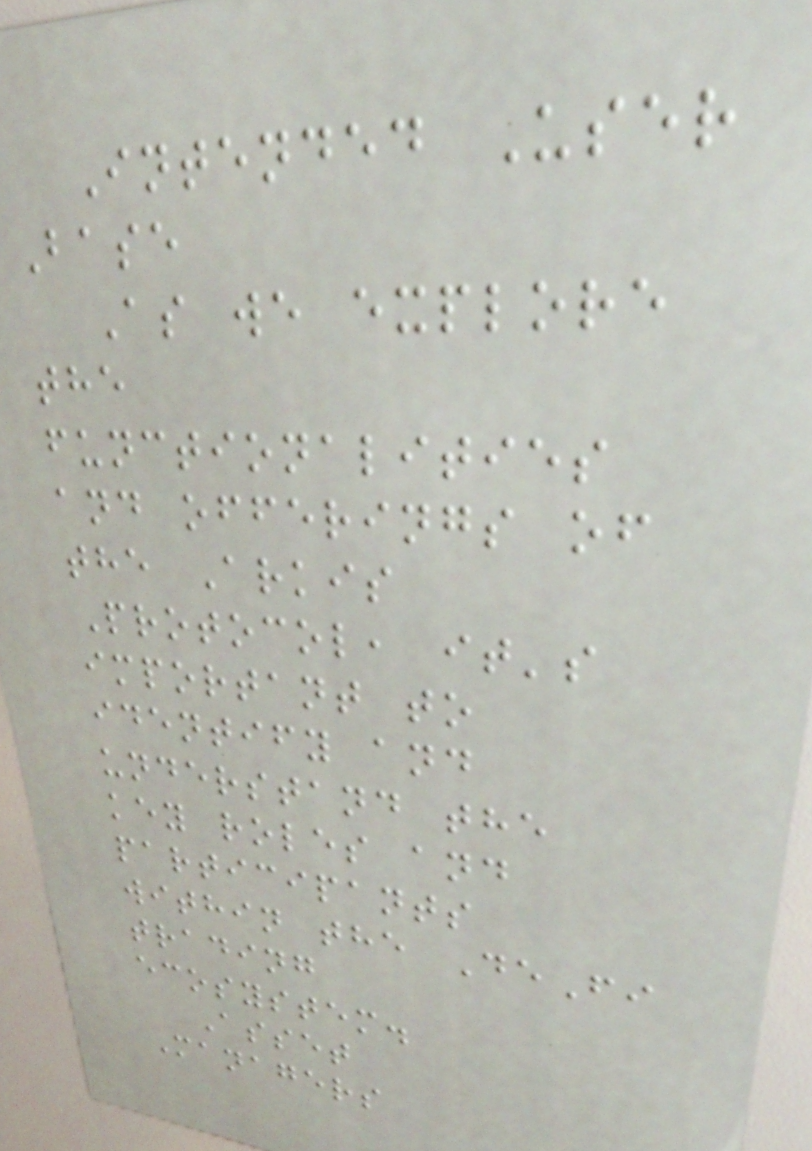Intended User
Base
As we explore
the
functionalities
and offerings of
the Arkis
Protocol, it's
important to
identify and
understand the
key roles and
participants
within the DeFi
trading
ecosystem.
Asset
Managers
